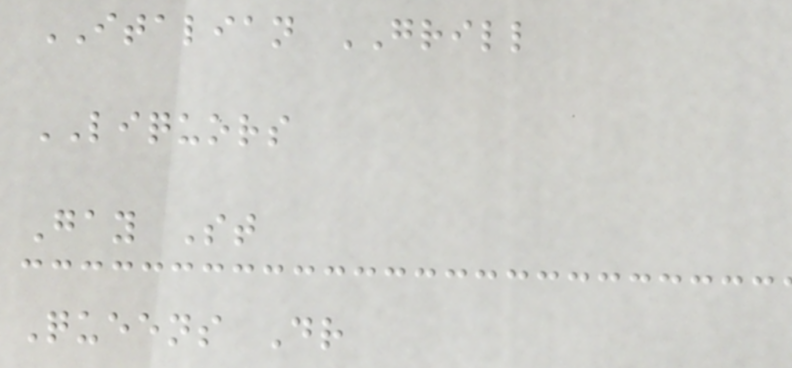ITALIAN GRILL
LIQUORS
Gay St
Queens Dr
